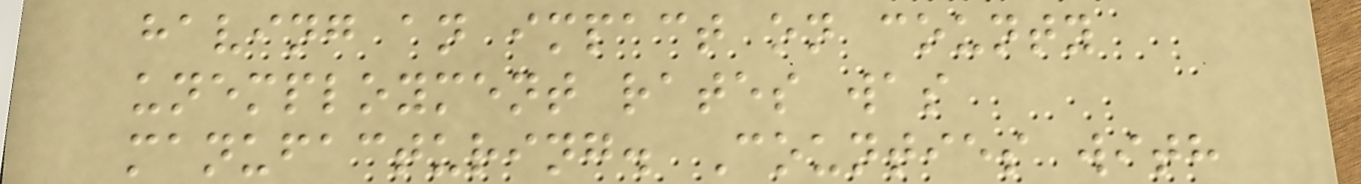having an impact on county
unemployment rates was
manufacturing. Counties with
